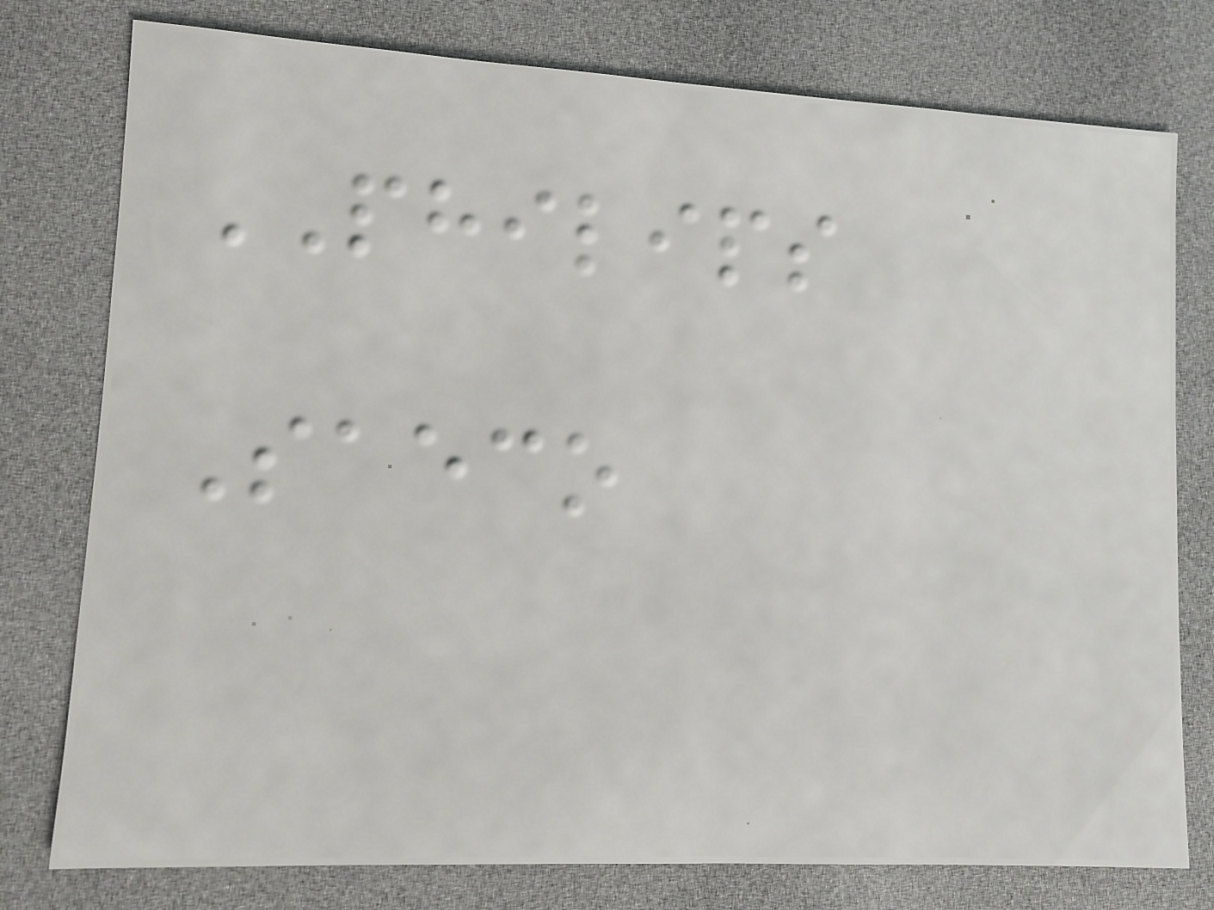PHILIPS
Saeco
